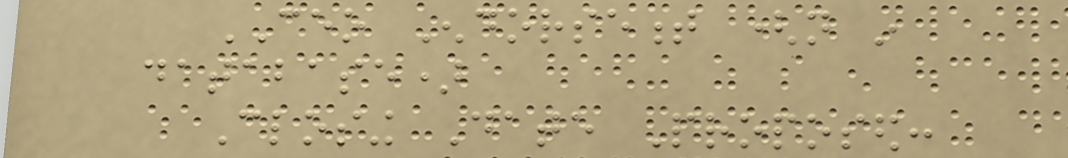CEO Endorsement (not in
database)
Closing Date Proposed:
